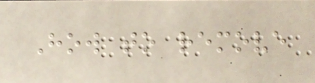How to remove
